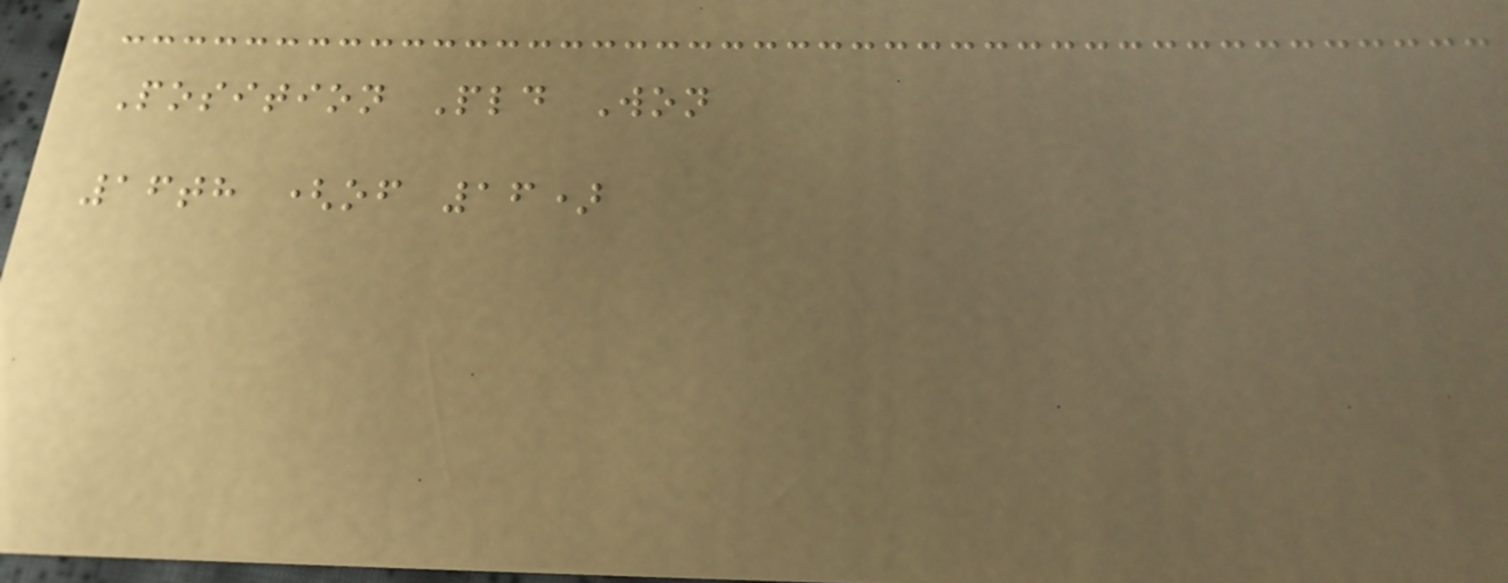Position Pld Won
16th (of 16)
